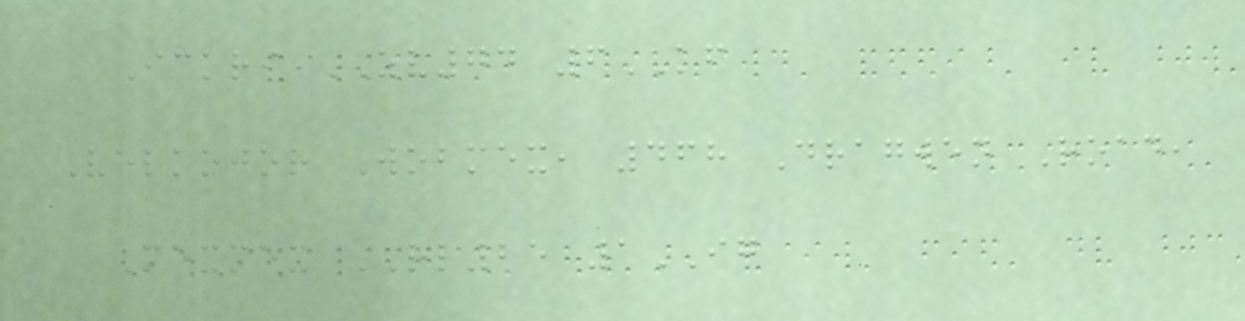Ickri ZV74 6KF
Velkojor Wobmex, 468 Dragwen Road,
Mexmex RL25 1IG
